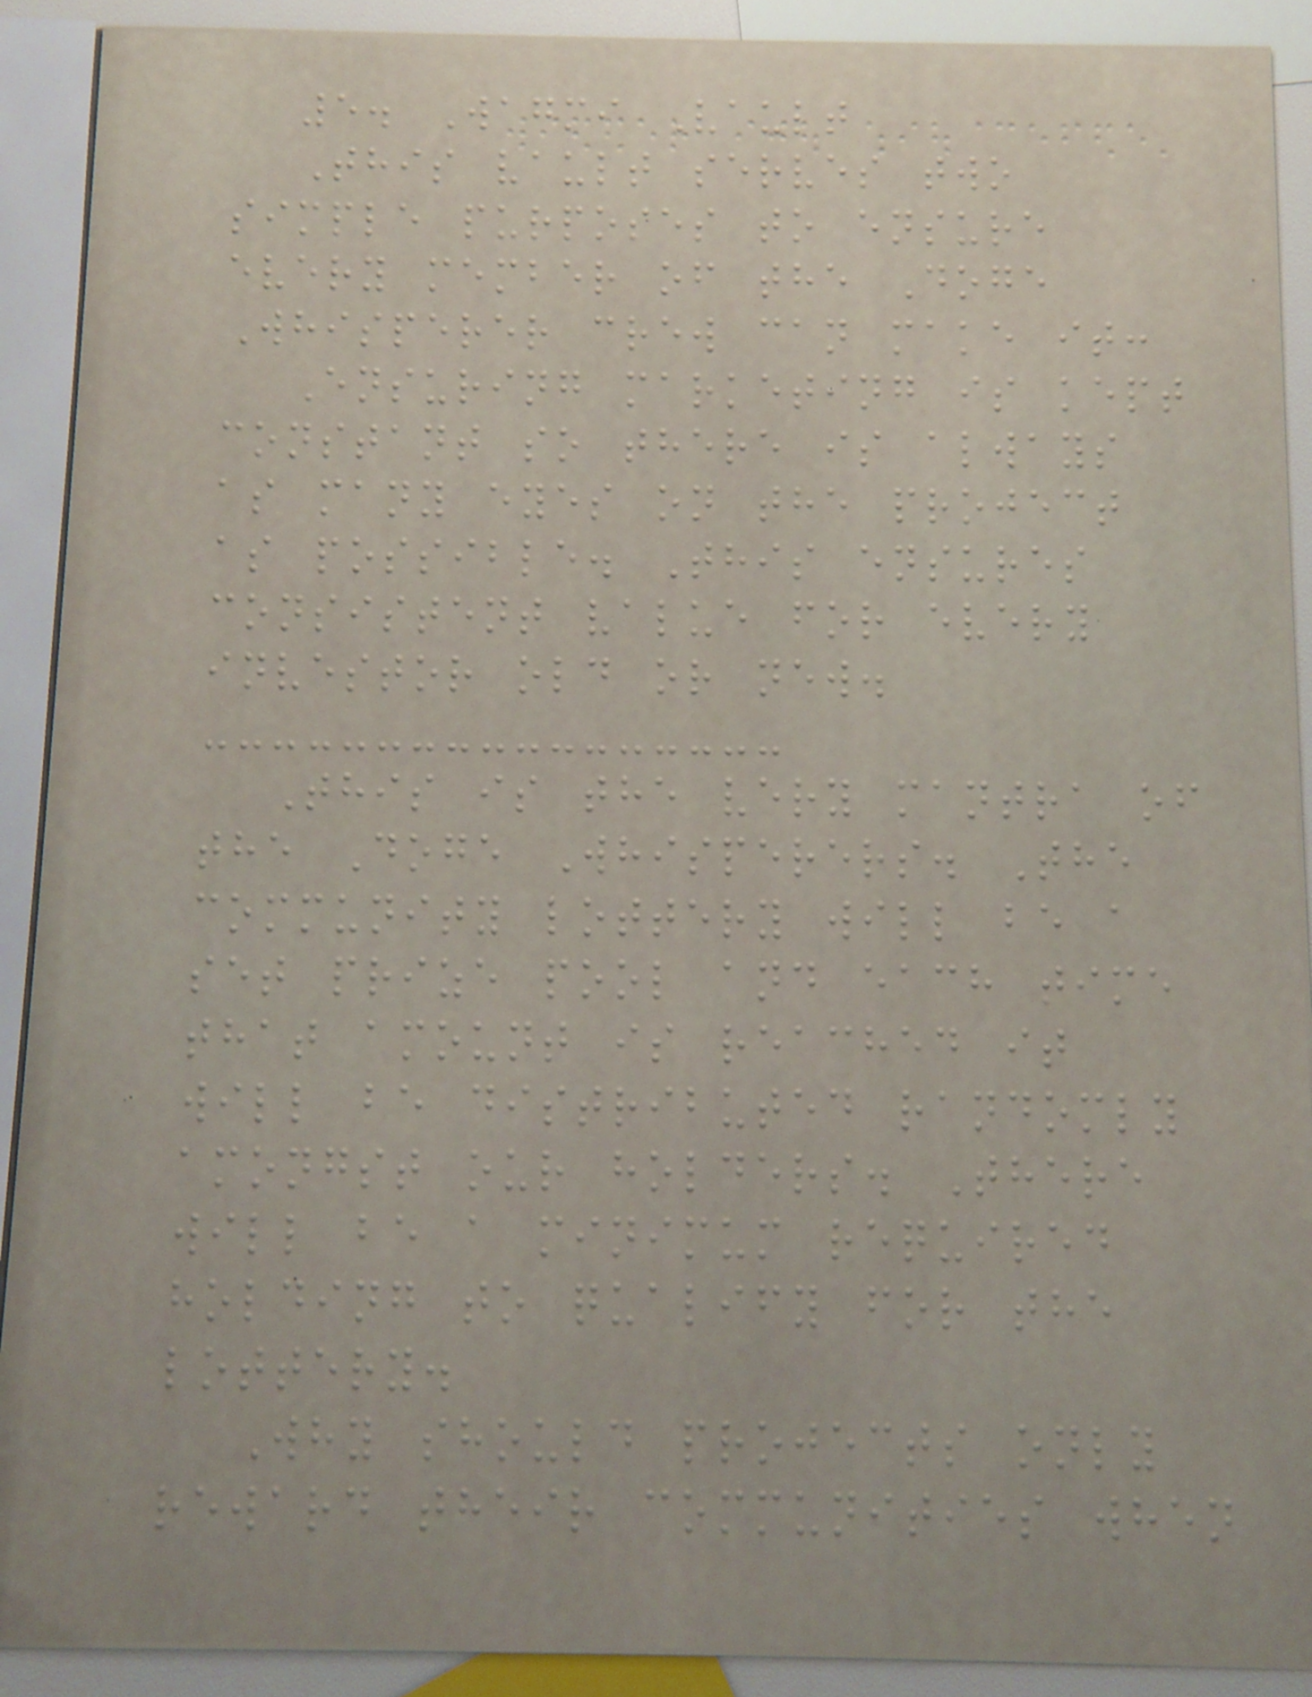5. Wagmi Vault
This vault serves two
simple purposes to ensure
every member of the Doge
Whisperer crew can make it:
Ensuring marketing is kept
constant so there is always
as many eyes on the project
as possible. This ensures
consistent value for every
investor old or new.
This is the very mantra of
the Doge Whisperers. The
community lottery will be a
set prize pool and each time
that amount is reached it
will be distributed randomly
amongst our holders. There
will be a minimum required
holding to qualify for the
lottery.
Why should projects only
reward their communities when
